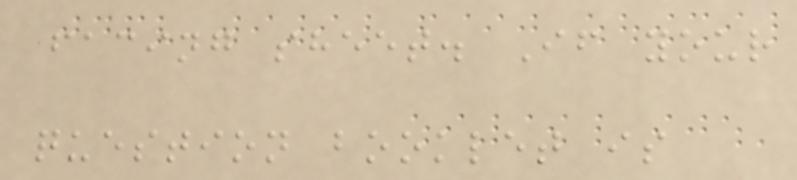facing sheet. If your
question booklet is
